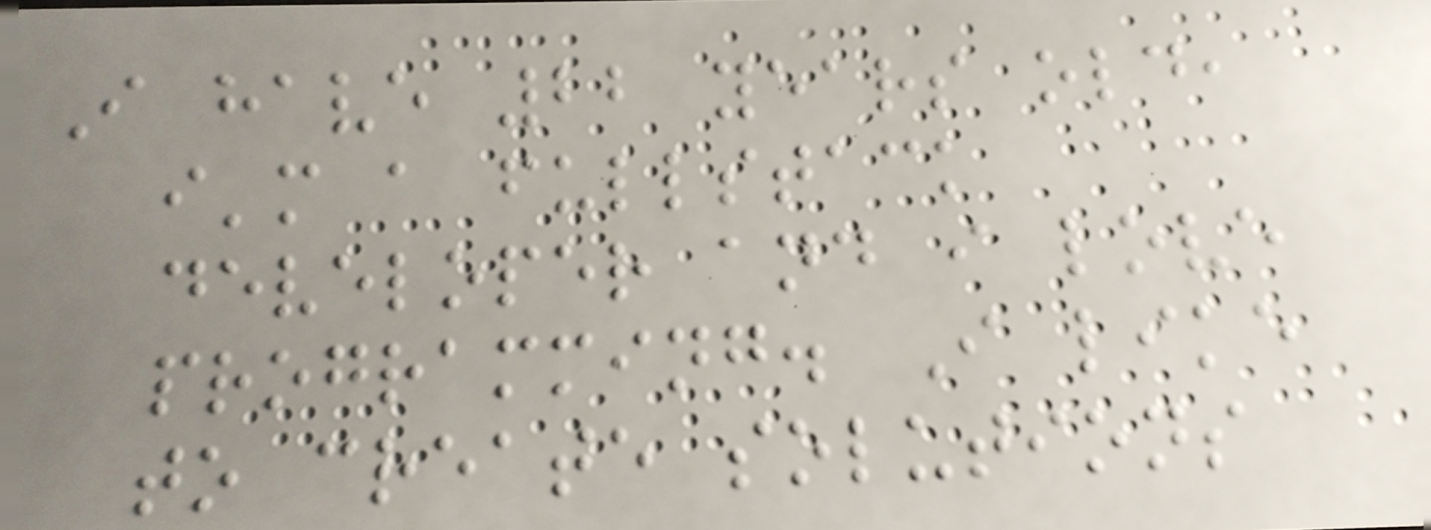I have 22 years old,
i'm a fullstack
developer and i love
programming. I like
to create solutions
